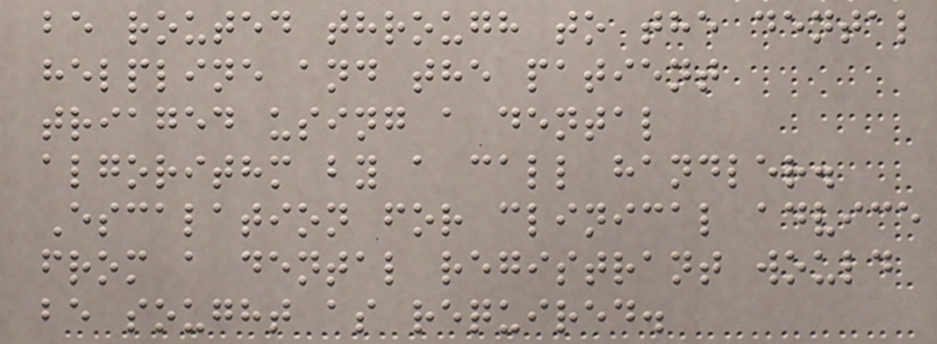be routed through to the dental
helpline and the patient
triaged using a dental
algorithm by a call handler.
Escalation for clinical advice
from a dental registrant would
be sought as required.
